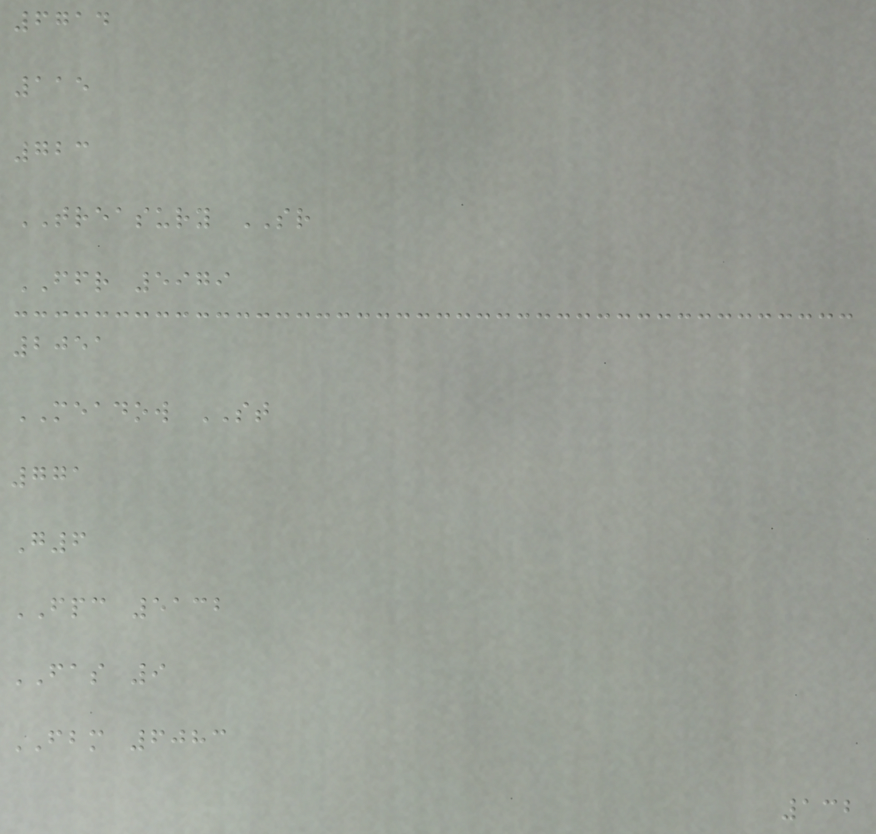6714
115
723
TREASURY SR
FFR 5979
2051
MEADOW ST
771
G6
FPC 5132
FAS 9
FBM 6083
132
